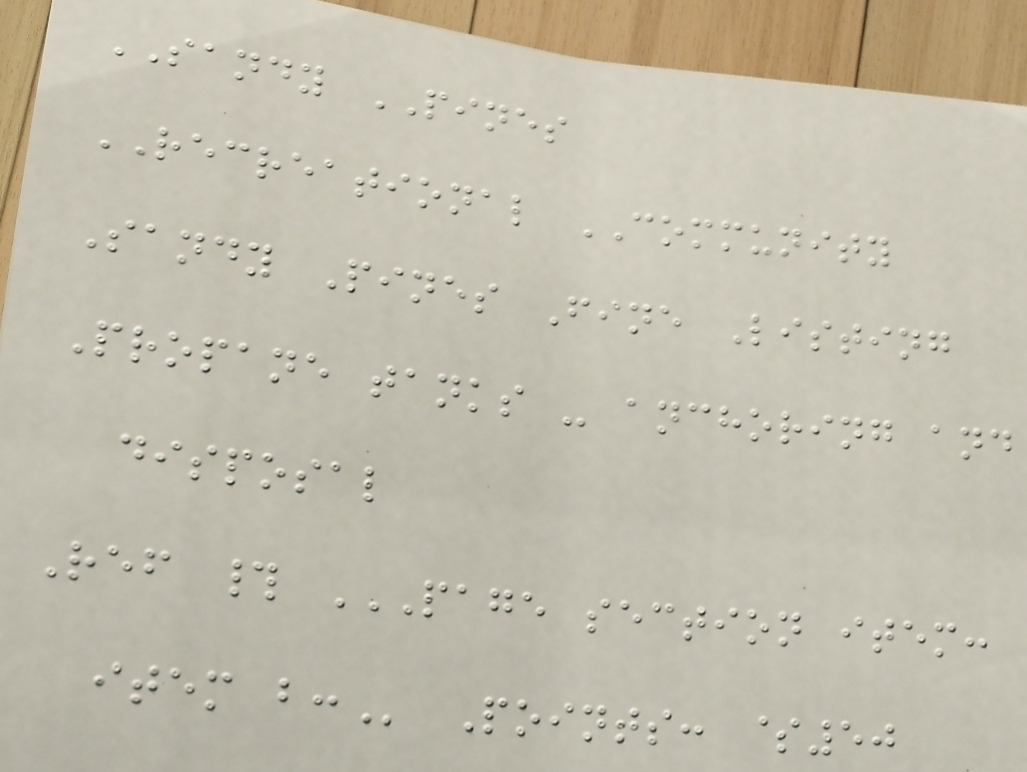SANDY PINES
RECREATIONAL COMMUNITY
Sandy Pines Fine Listing
Propane tanks - anchoring and
disposal
Ref # PAGE SECTION ITEM:
ITEM B: Points: $50
